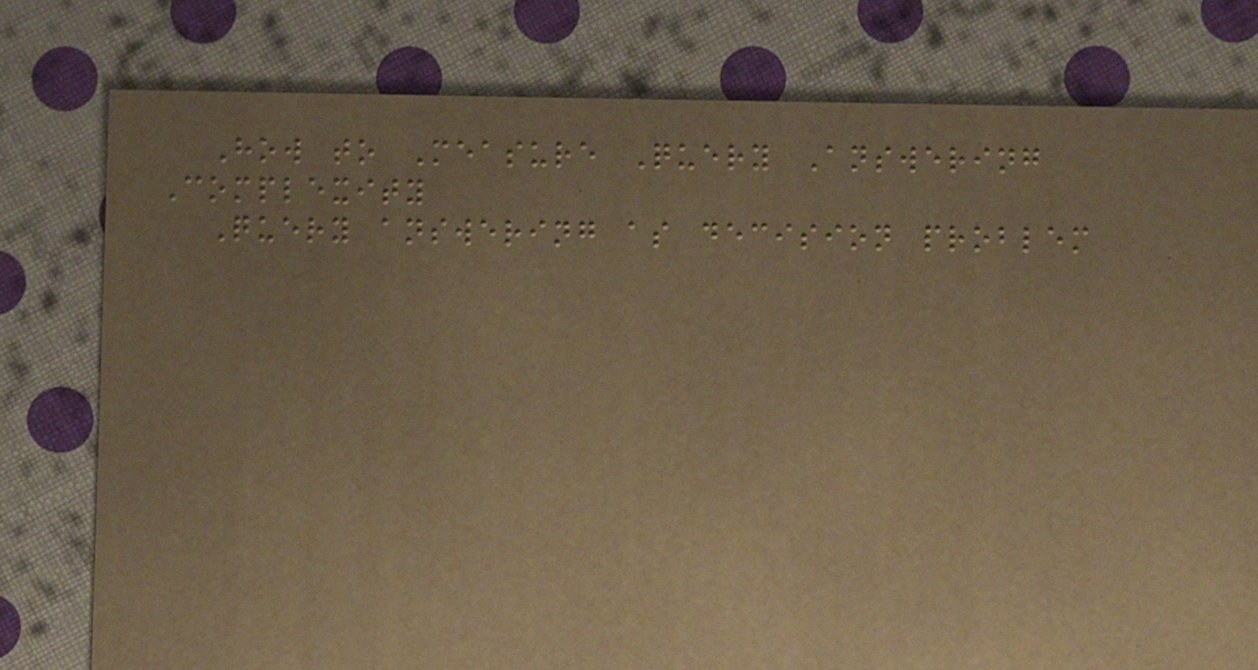How to Measure Query Answering
Complexity
Query answering as decision problem
